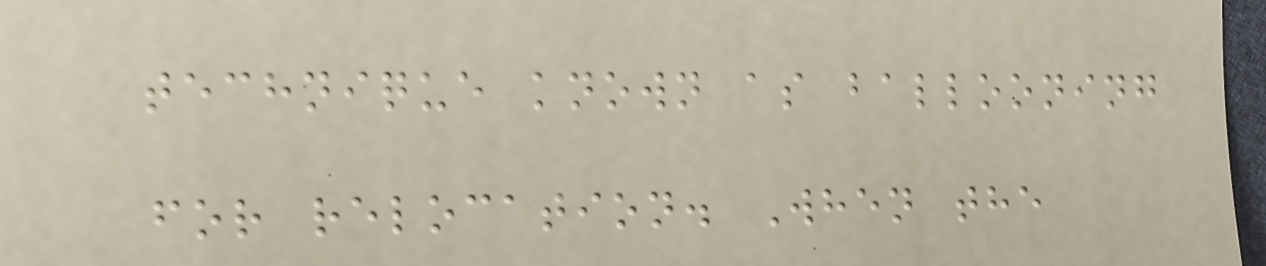technique known as ballooning
for relocation. When the
